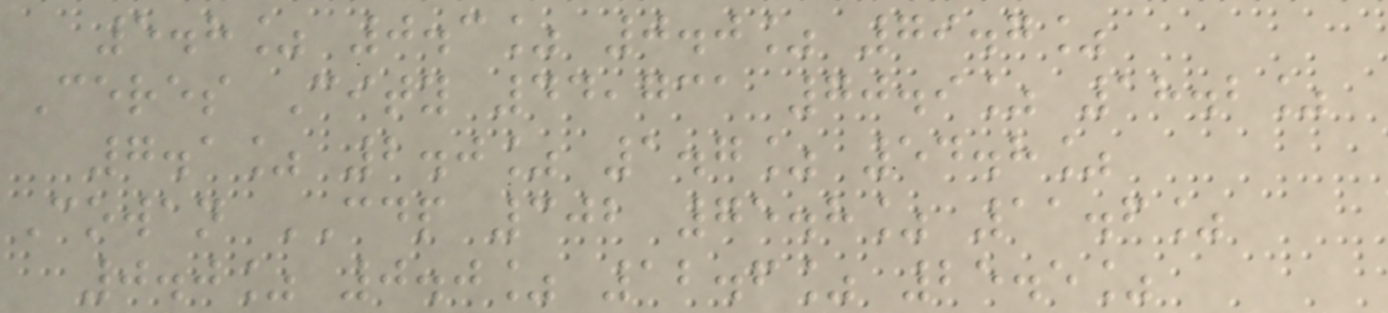5.8% 0.3% 0.0% 79.7%
Ceres City 44,731 70.9% 18.2%
7.1% 2.0% 1.7% 54.8%
Cowan CDP 302 75.8% 11.6%
0.0% 0.0% 12.6% 25.5%
